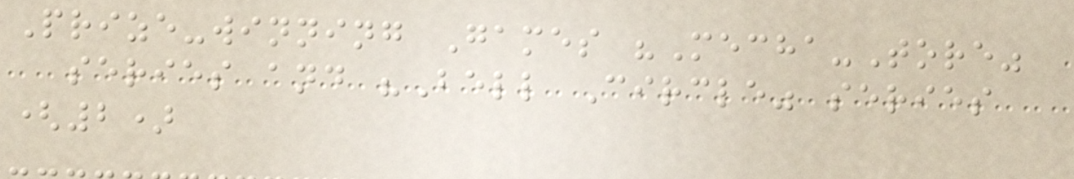Prize-winning Games "Mecha-Tore"
series and "Bell Circle" series
(2)
